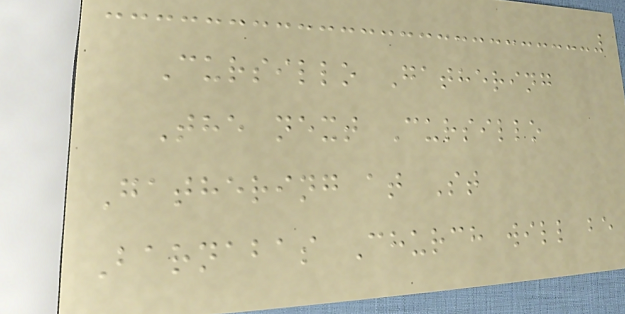Cursillo Gathering
The next Cursillo
Gathering at St
Barnabas Church will be
